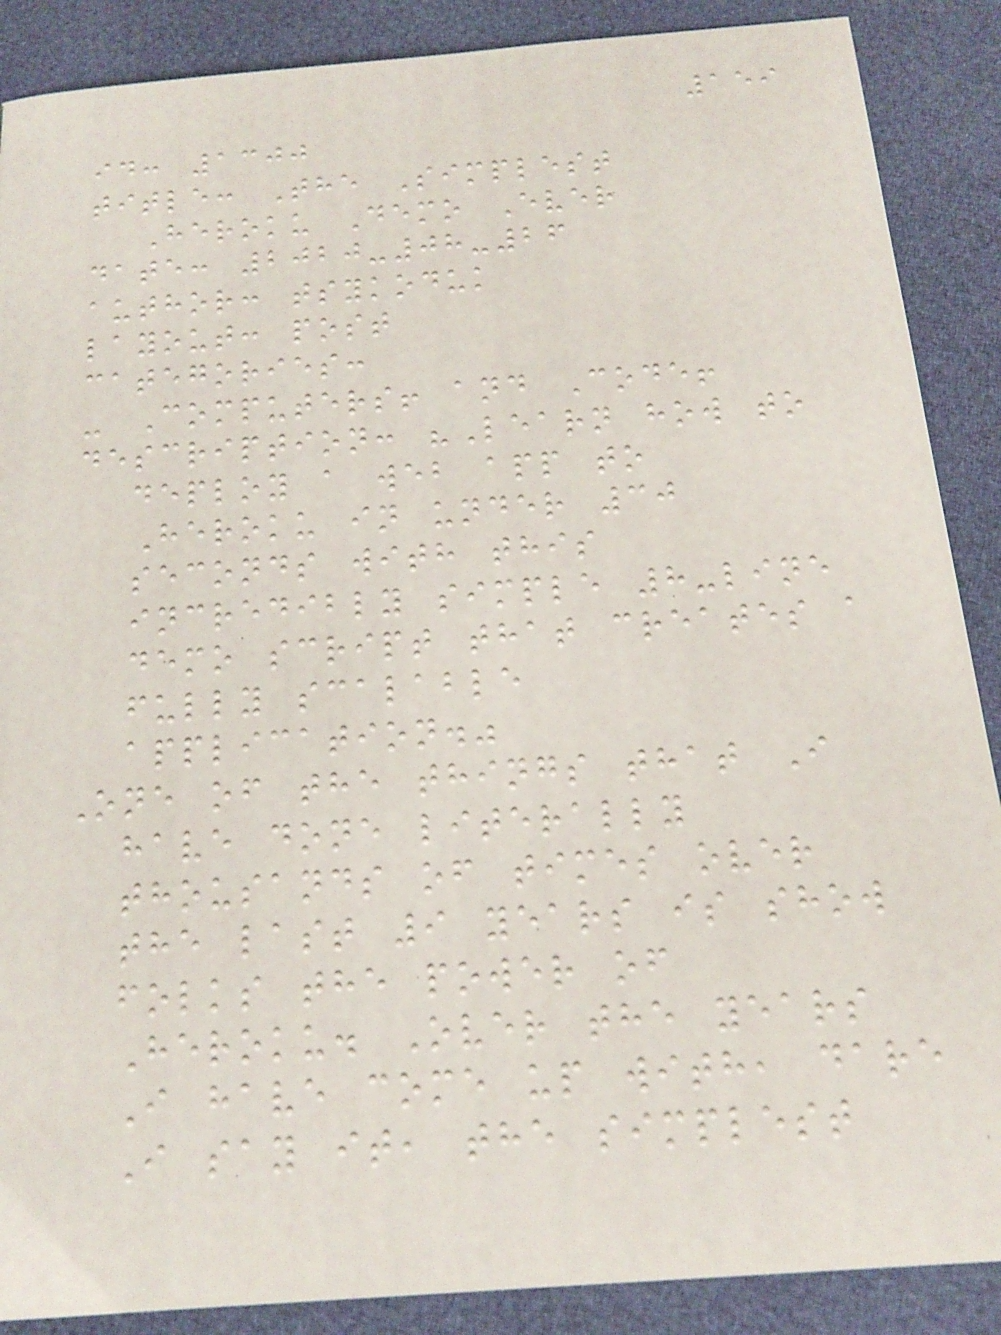159
id: 1300
title: The Simplest
Heroku Demo Ever
date: 2020-08-26
author: tsykoduk
layout: post
categories:
- Computers! and Code!
description: "Learn how to
deploy a web app to
Heroku in under 30
seconds with this
incredibly simple 8-line
demo script that creates a
fully scalable
application."
One of the things that I
have done literally
thousands of times over
the last 9 years is show
folks the power of
Heroku. Over the years
I have come up with, dare
I say it, the simplest
